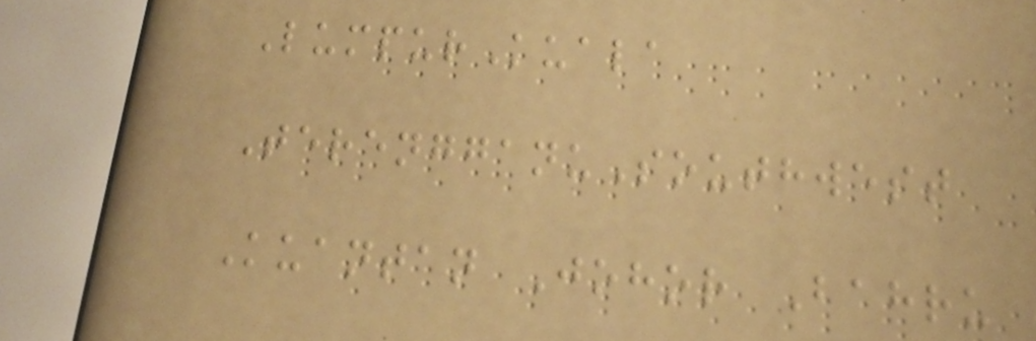LumpurKuala
TerengganuSouthwest
Kuantan Johor Bahru
